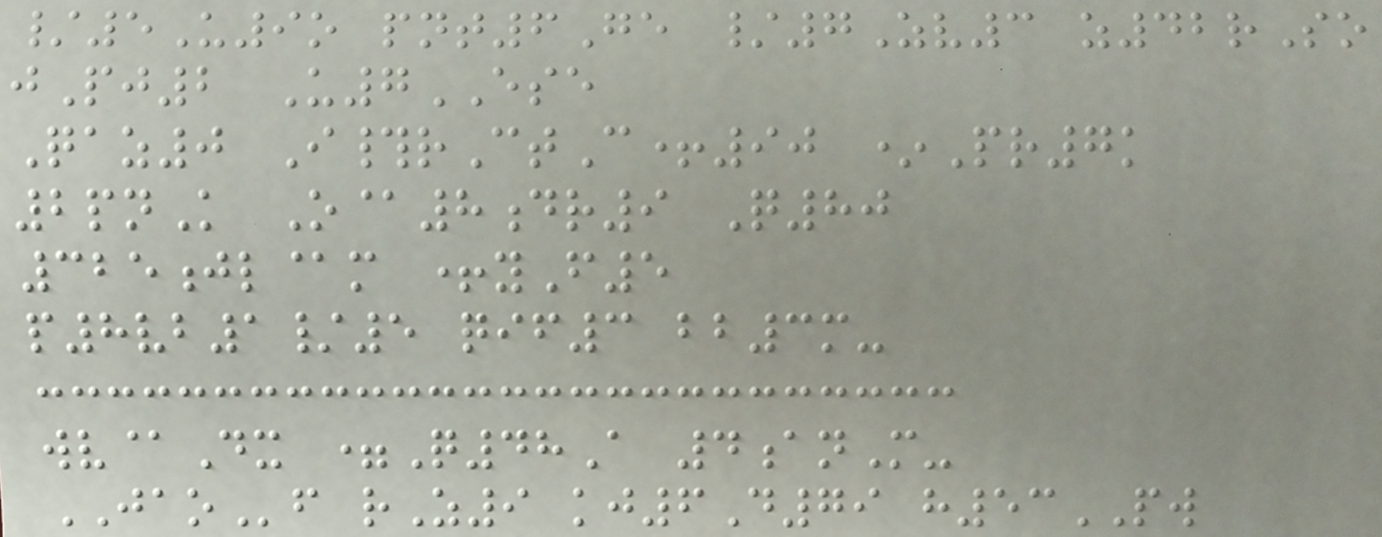/5U9o pnt6Ge /7Zv3 z42rSo
jPj2 U7ESE
Qaz0 I#rCtC+90 *Pr7k
2pnK O@8dr9 Q80
325jl@m +yF5
p8vb1/5 qif3 bb3m-
wv@Dx =Q48A 4anM-
JAOf rZ9 kj6D79 h53PW
